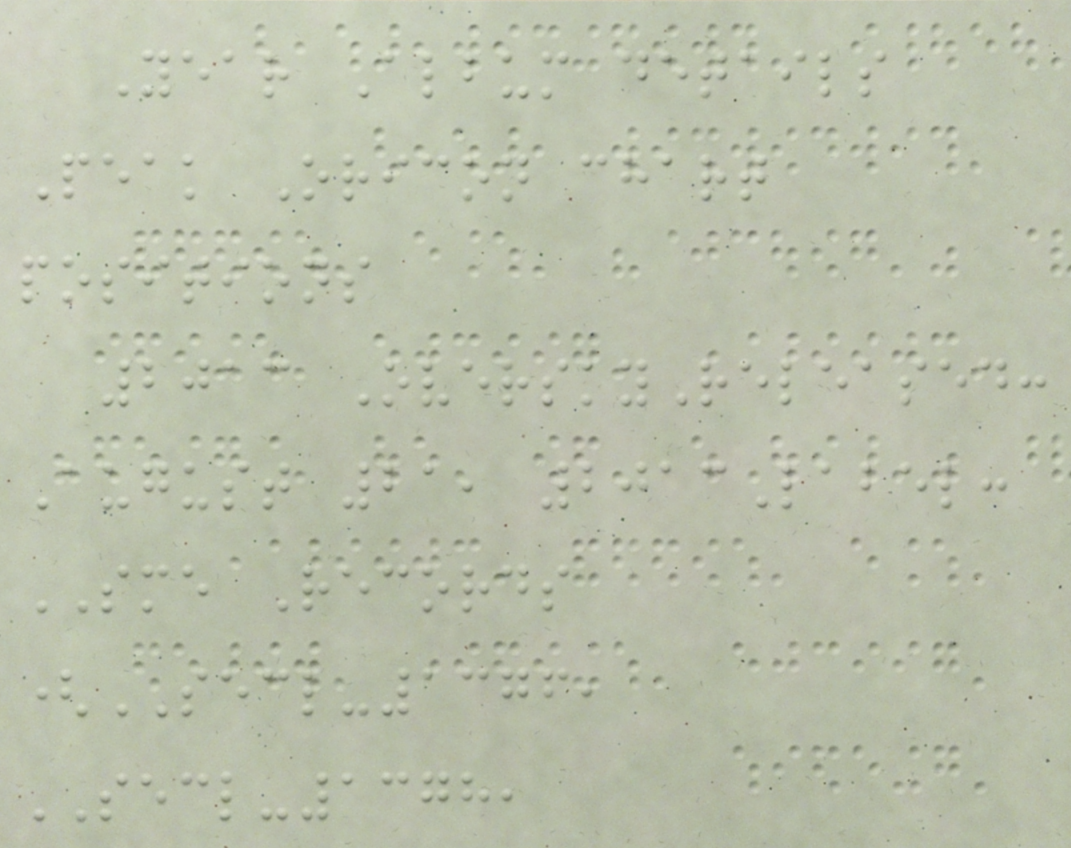Year Album details
Peak Oricon chart
positions
2013 OverskyReleased:
August 21, 2013Label:
SME Records
(SECL-1376,
SECL-1378,
